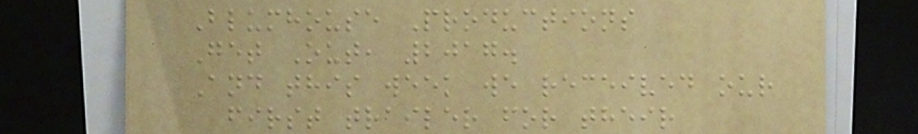Blumhouse Productions
Get Out, 2017.
And this week we received our
first trailer for their
